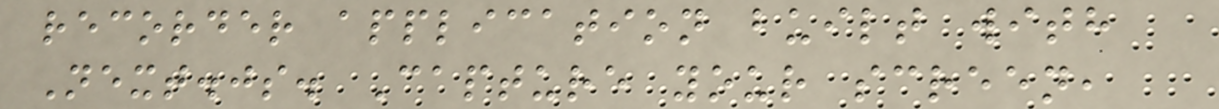recorder application built with
Next.js. Capture your screen,
